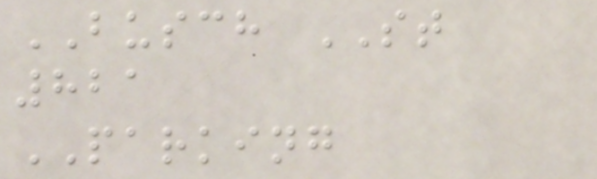BUSCH ST
821
PARKING
